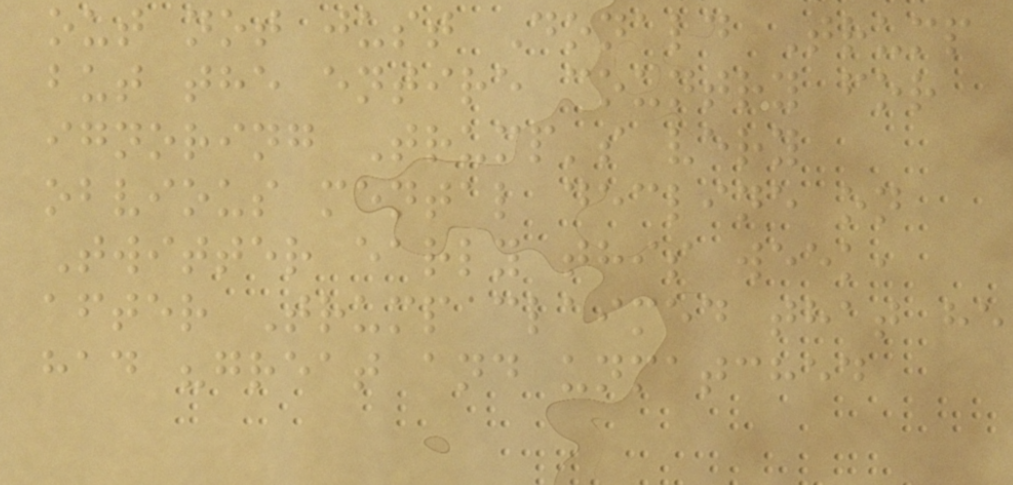out not just Donald Trump
but the entire country for
ignoring Trump's very
obvious mental decline on
Twitter early this week,
after Trump claimed that he
had "great and unmatched
